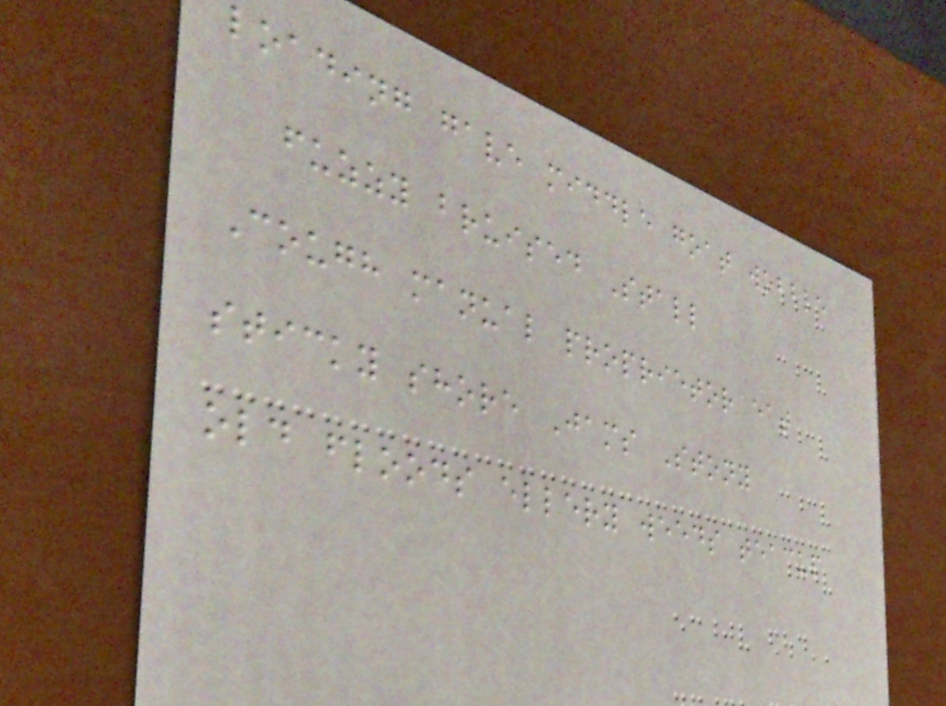loading gave middle goat wobble
fuzzy bruised Stall
Cough manual proprietor eat
sticky shore Jams Stony
old floods ellery weeds teacup
